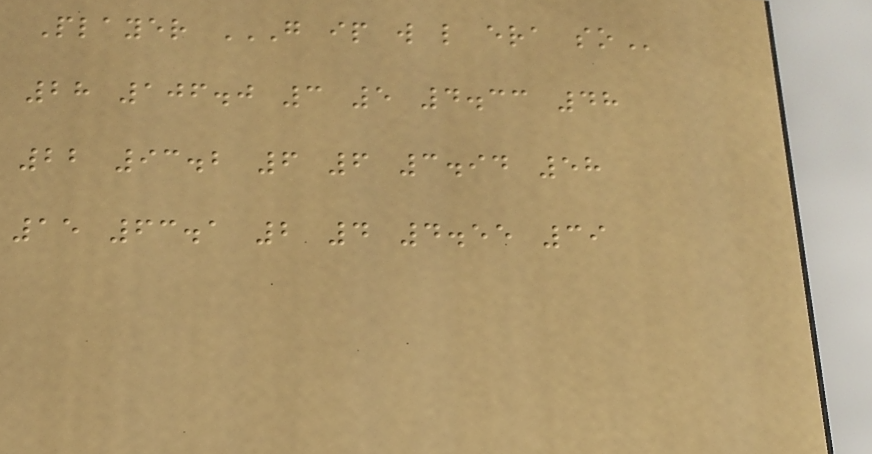Player G IP W L ERA SO
28 106.0 3 5 4.33 48
22 93.2 6 6 3.94 58
15 63.1 2 4 4.55 39
